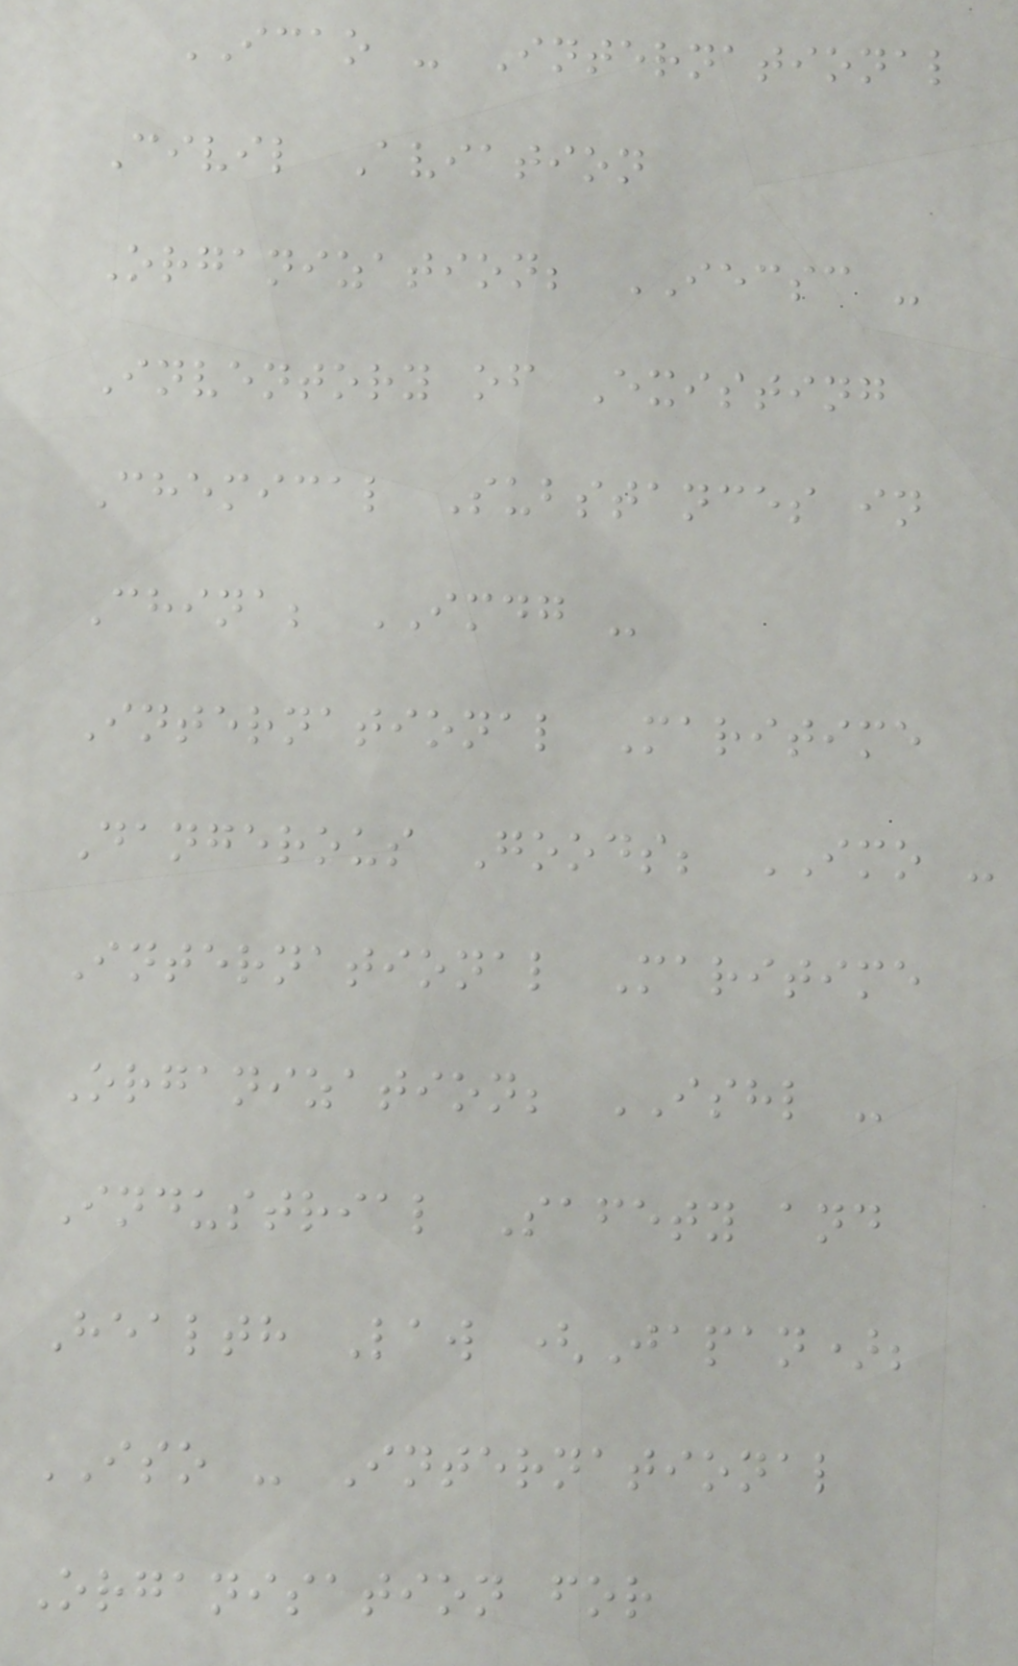ICAO - International
Civil Aviation
Organization; IECSC -
Inventory of Existing
Chemical Substances in
China; IMDG -
International Maritime
Dangerous Goods; IMO -
International Maritime
Organization; ISHL -
Industrial Safety and
Health Law (Japan);
ISO - International
Organisation for
